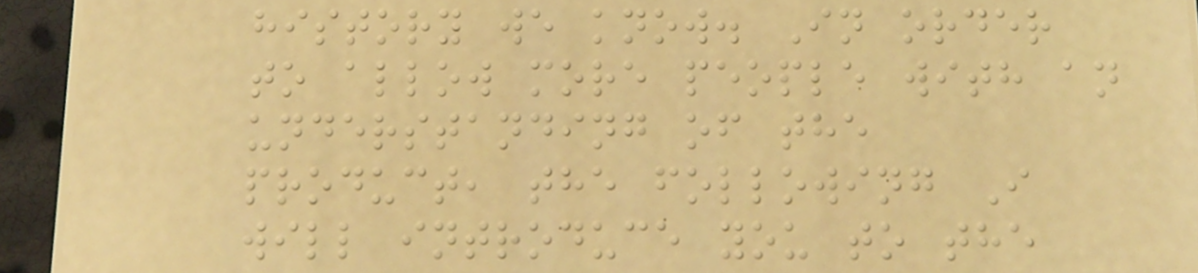history we know. In order
to allow more people with an
understanding of the
product, the following I
will introduce you to the
